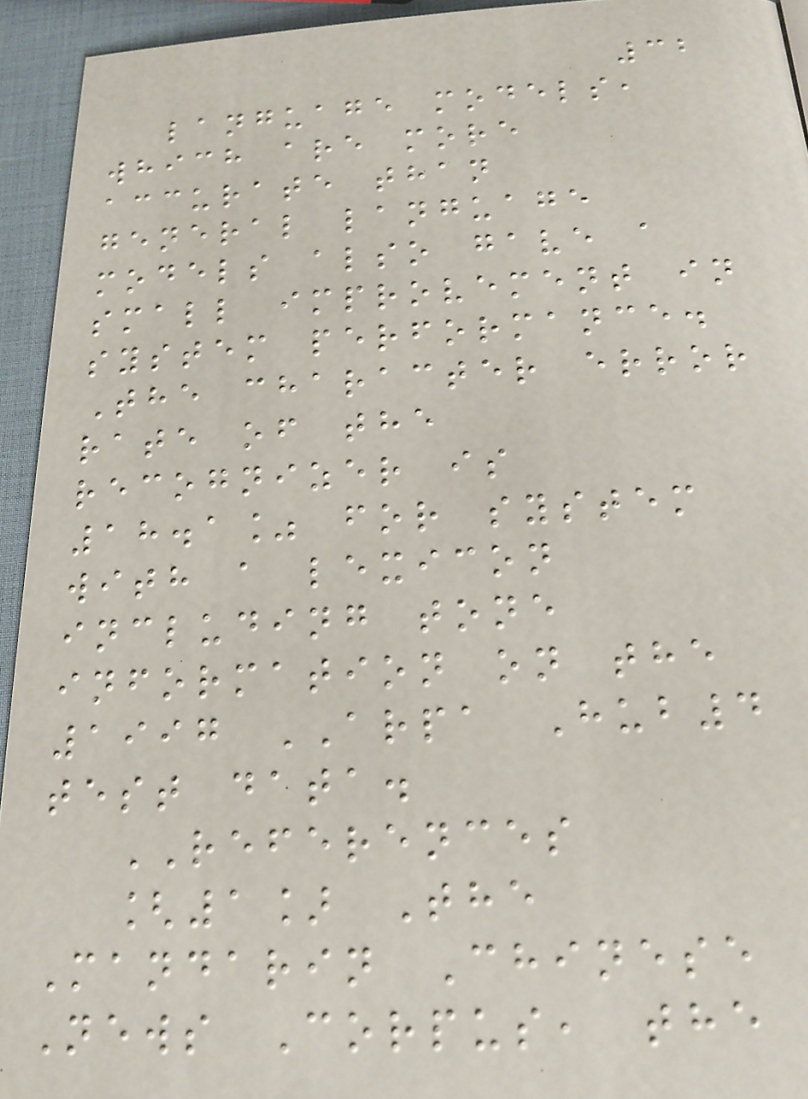32
language models,
which are more
accurate than
general language
models also gave a
small improvement in
system performance.
The character error
rate of the
recognizer is
18.1% for system
with a lexicon
including tone
information on the
1997 ARPA Hub4
test data.
REFERENCES
[1] The
Mandarin Chinese
News Corpus, the
